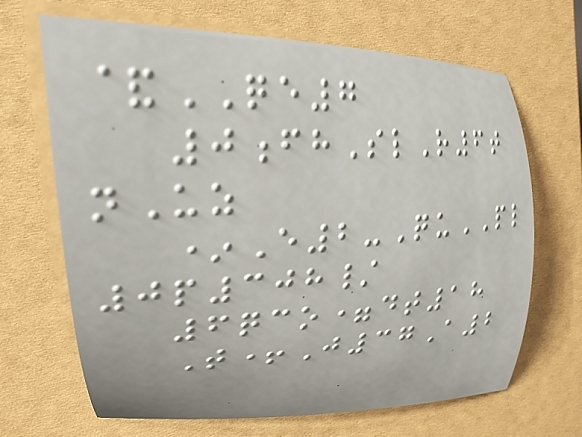&QE7
0fhSlR6t
nUz
*E2-QuPL
0p308/
6qco=dt18
T+J37A2
